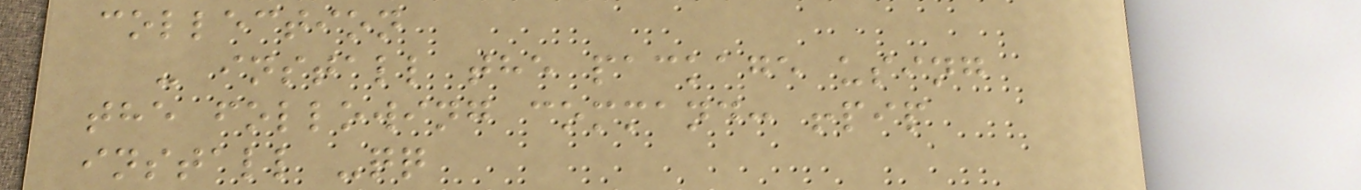collection
- install the package using
the following command: !pip
install -qq
